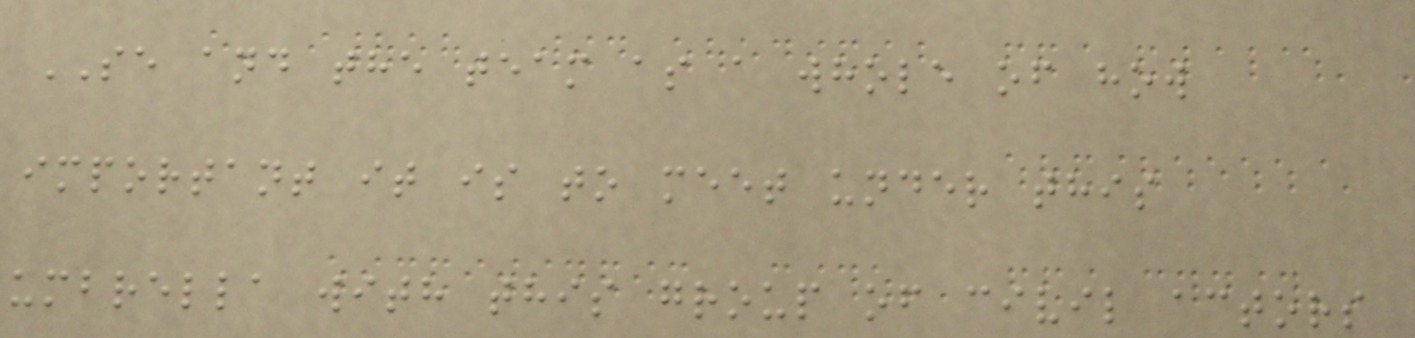SE and the team as a whole of how
important it is to meet under this
umbrella with this group of civil actors
